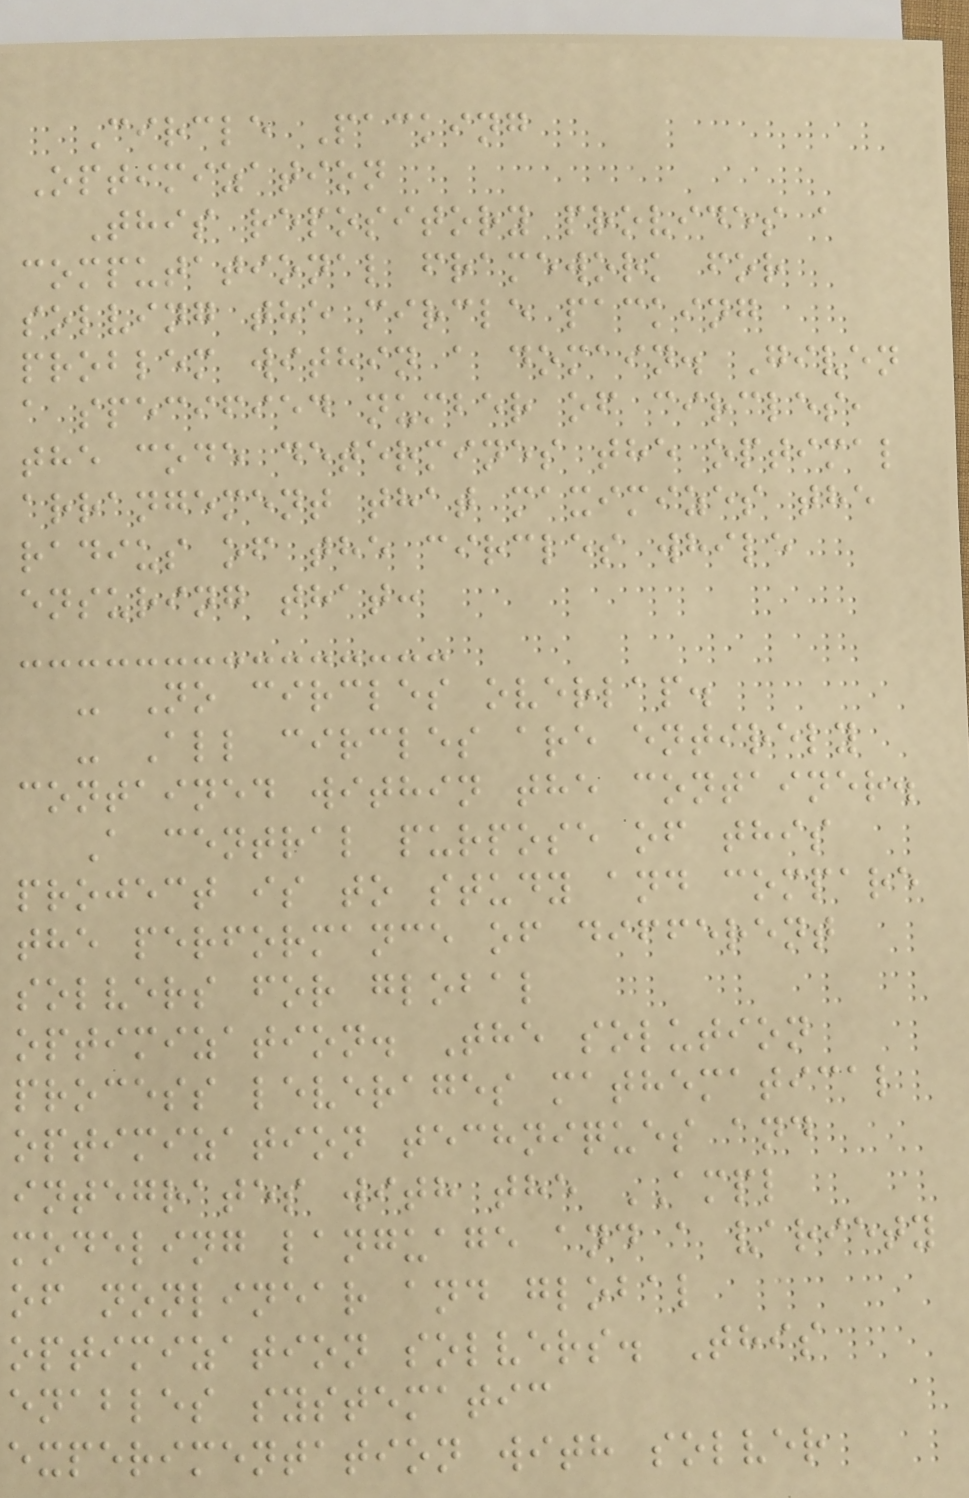Circle Packing
Optimization
This repository provides a
computational framework for
solving the circle packing
problem within a domain. Given
a specified number of circles,
the code determines the optimal
arrangement that maximizes the
radius of the circles while
ensuring that:
- No circles overlap.
- All circles are entirely
contained within the container.
A central purpose of this
project is to study and compare
the performance of different
solvers for global
optimization. The solution
process leverages mathematical
optimization techniques and
integrates with the AMPL
modeling language and a variety
of nonlinear and global
optimization solvers. This
enables systematic
experimentation with solver
